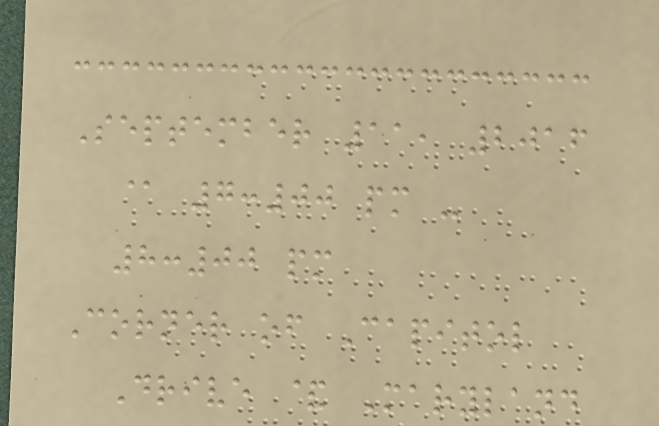September 11, 2016
@ 7:00 pm -
8:00 pm
Corner of Capitol
Drive & Maryland
